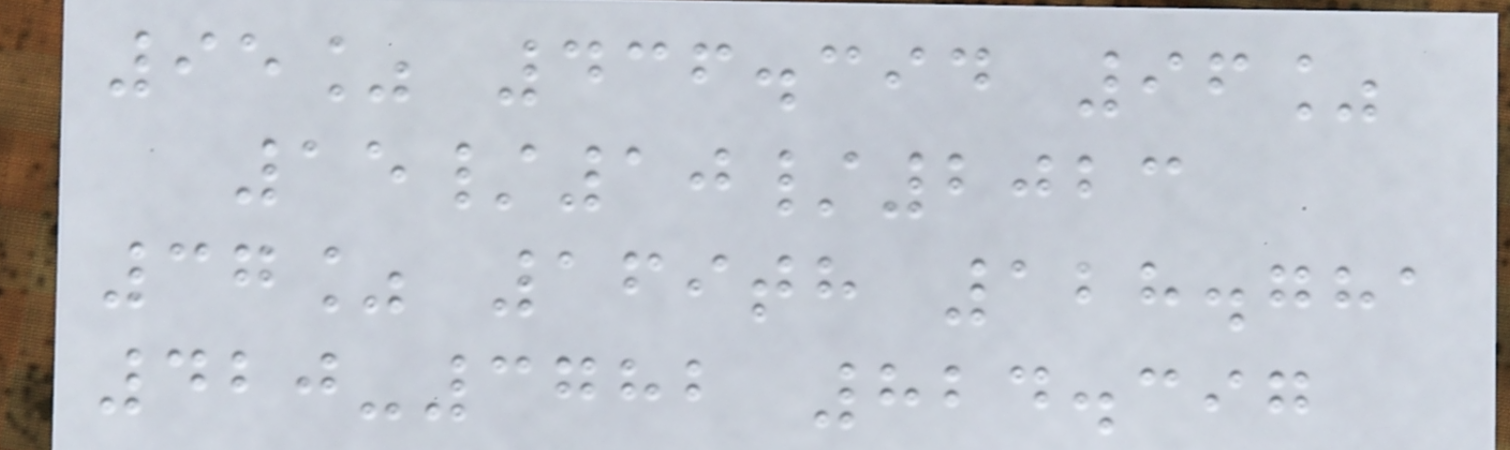95% 436.394 96%
15/10/2023
37% 169th 128.781
420-3782 824.397
